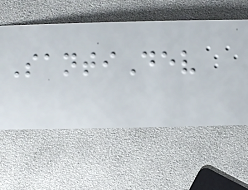SantiDev
